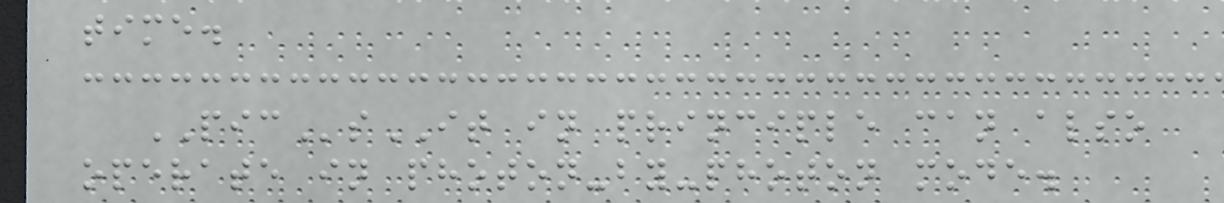time.
PICsIT in principle can also
operate in photon-by-photon mode.
